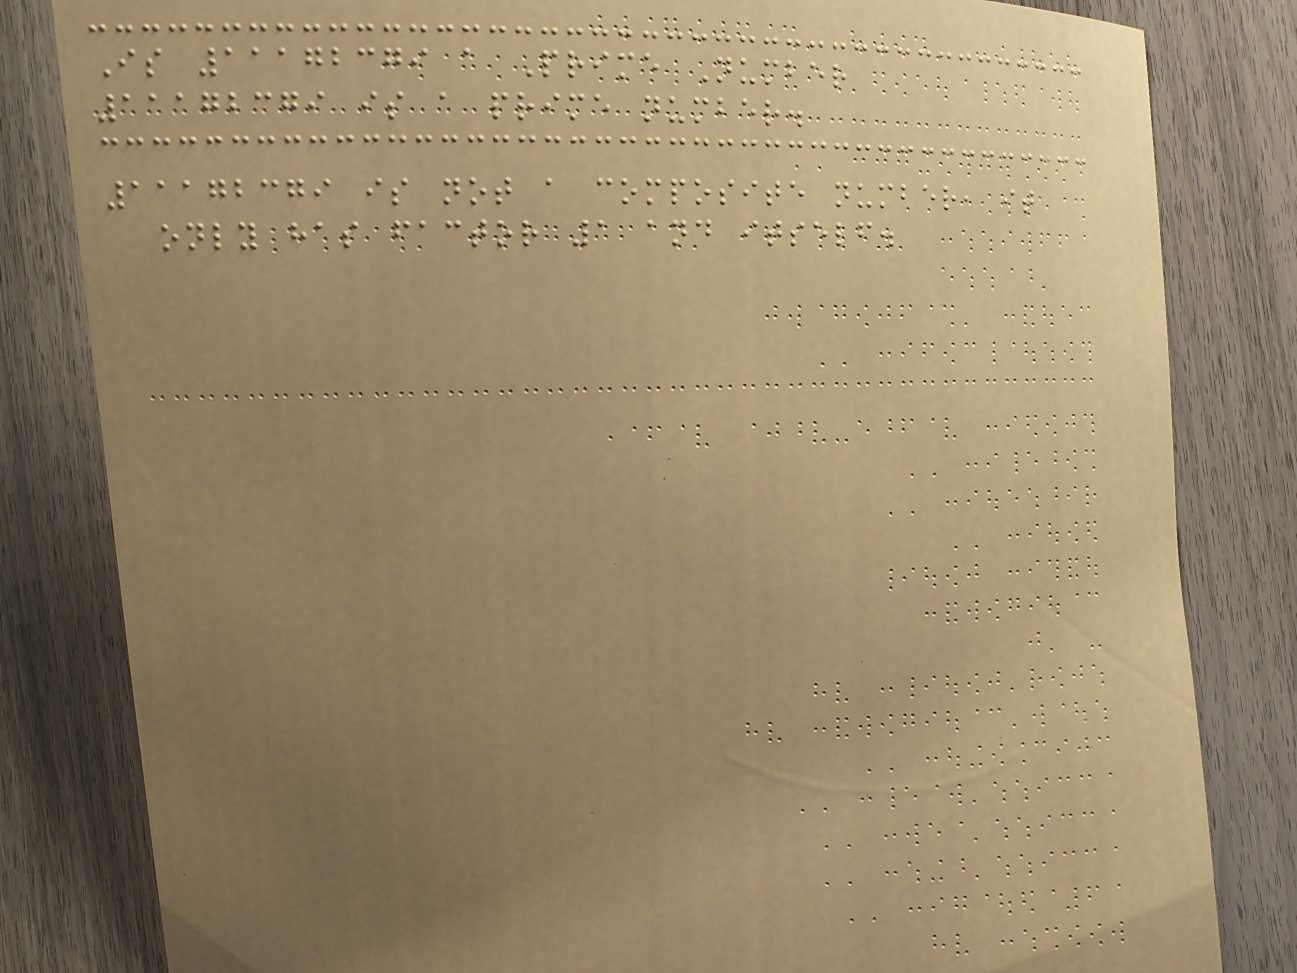Is 11172379 a Prime Number
11172379 is a prime number.
11172379 is not a composite number, it
only has factor 1 and itself.
